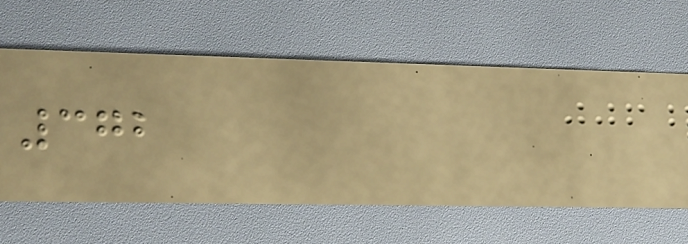372
